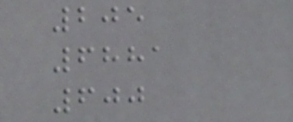205
6881
600
